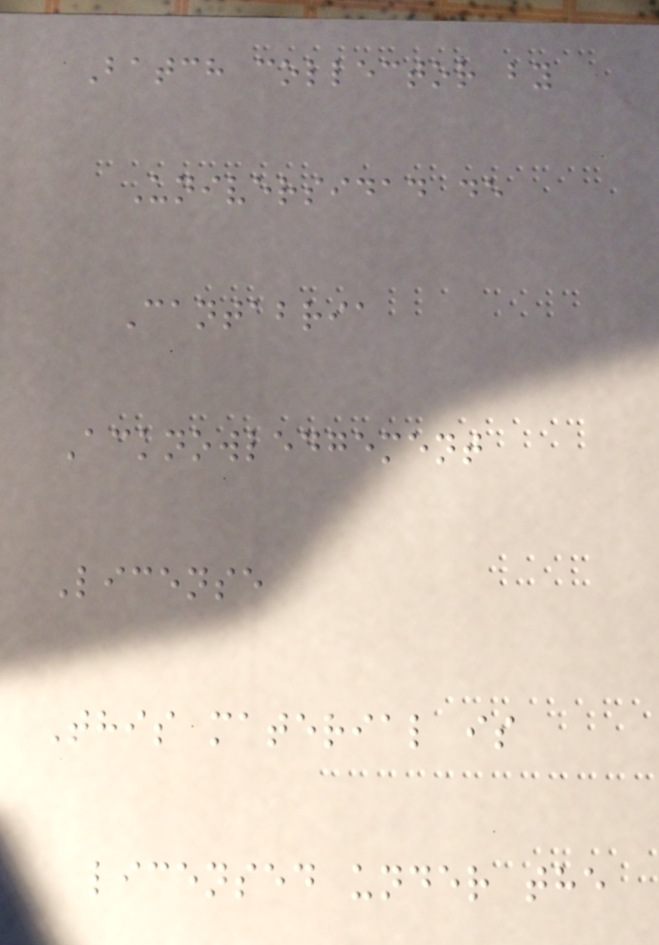Batch collector by
Universidad de
Cantabria
Acknowledgement
License
This material is
licensed under the
